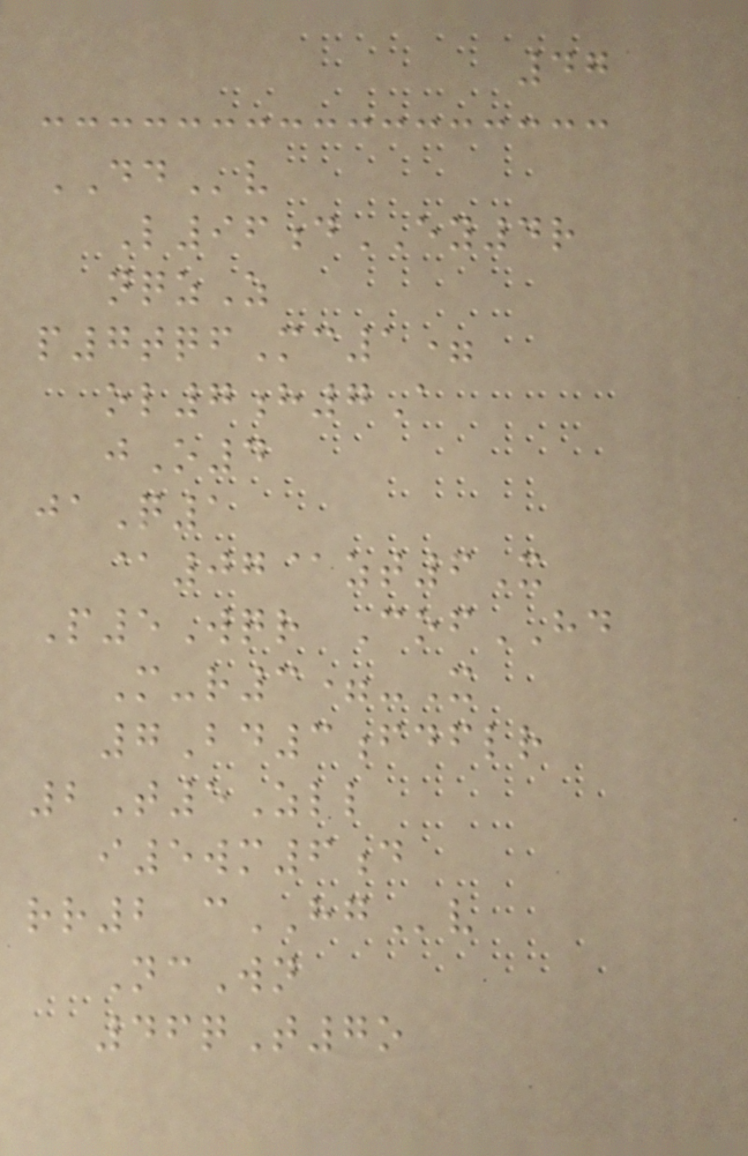47
DDv
L96dEY4r
nqzZ
p7tqfMc1=
ol7h7A
jO4
jaQ1
@07@zt6X
P5Wqr CofHD
M-r3=-X
7Bd3fdflr
2T5Zll
i5wm6d
rr2 cHGv
NcWn
46qT7o
